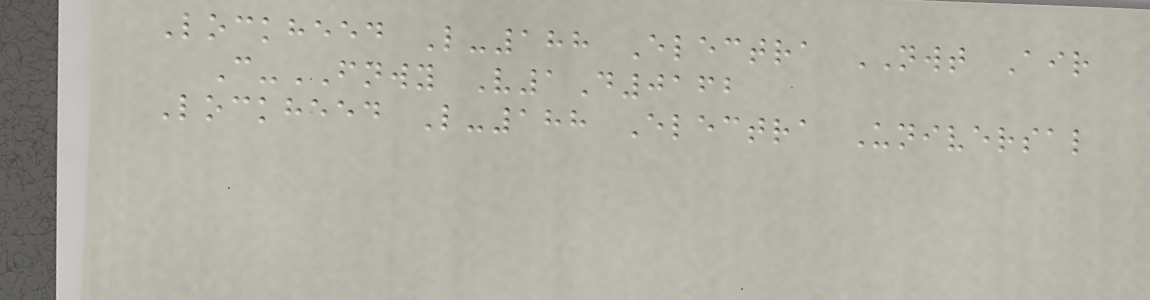Lockheed L-188 Electra NWT Air
C-FNWY V1D0162
Lockheed L-188 Electra Universal
